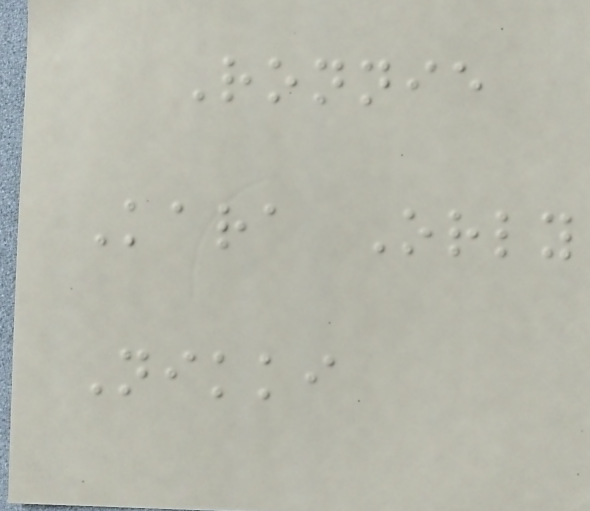Ronnie
Kara Orly
Nikki
